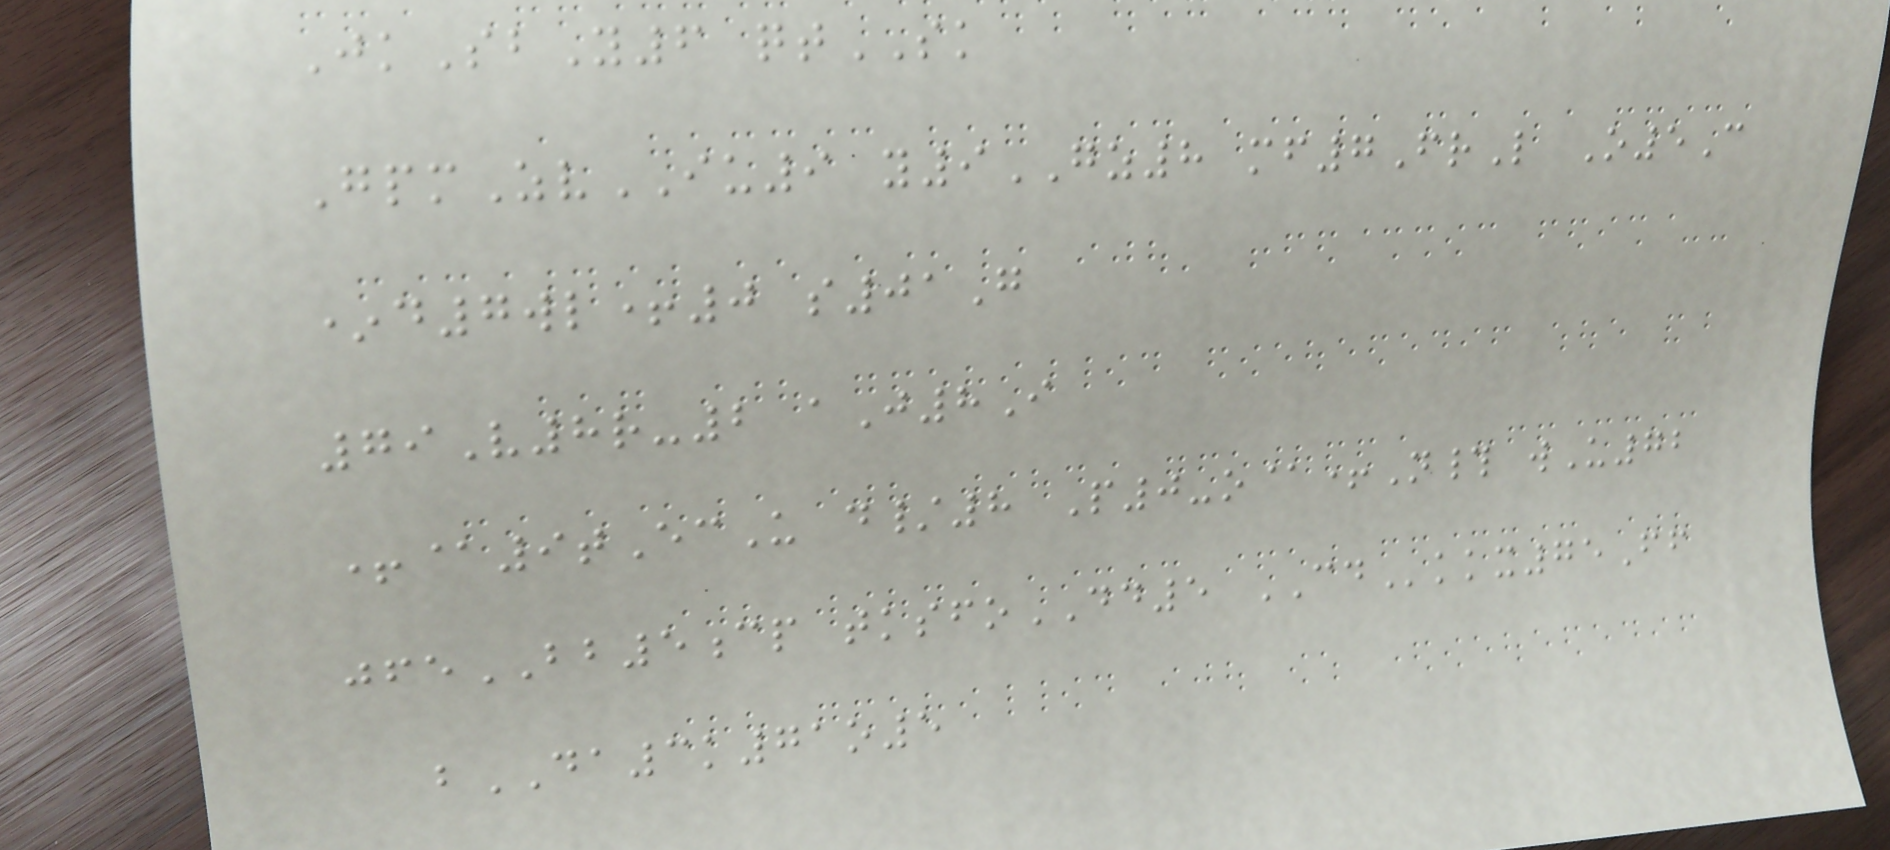JkSbY6 qtSK
GpmZvIU9 y9GZ8 mf7FrL O5C
*d7wl+0 s01G
79V8r-2 aJ8I
+@9tEcU d/8 P0-o@+N# wU72
jfeBB5cp tksfoDD5 CDkkx75Ff
bDA3k71o5
